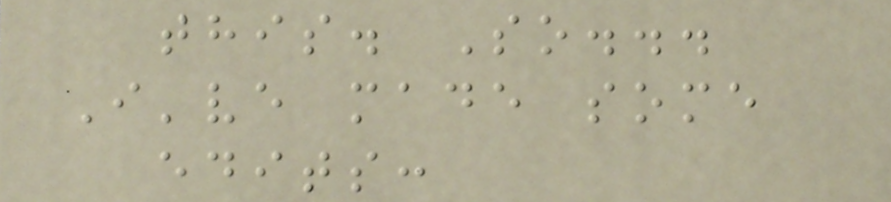this. So...
I've made some
edits:
